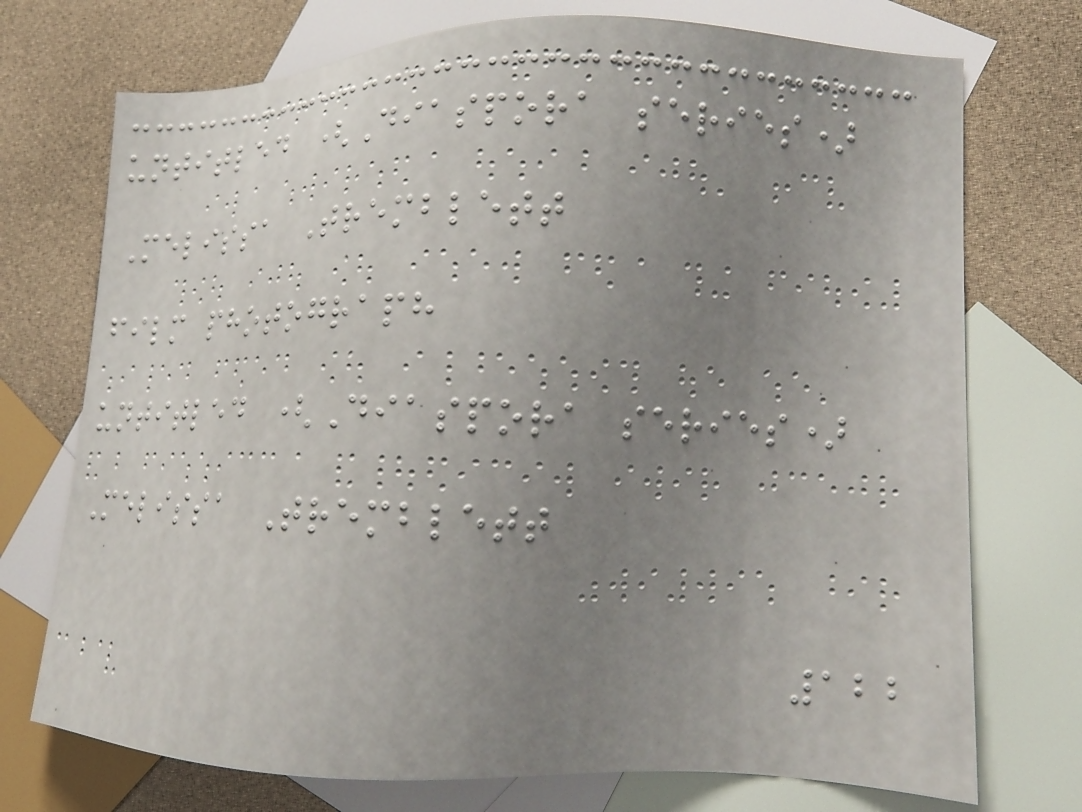untitled (Diaspora series)
Melissa Tremblett
film photograph
untitled (Diaspora series)
Melissa Tremblett
122
